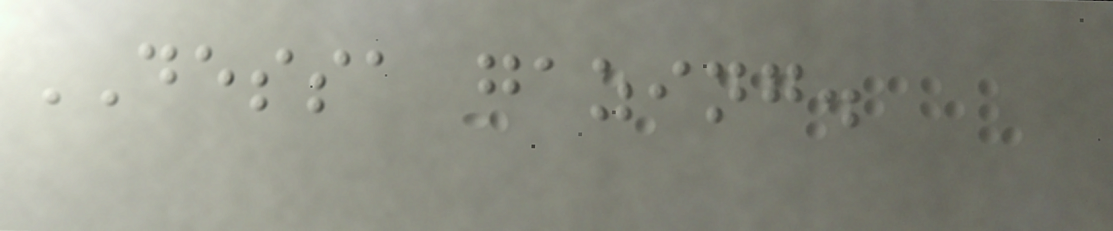DESSA gazing.
